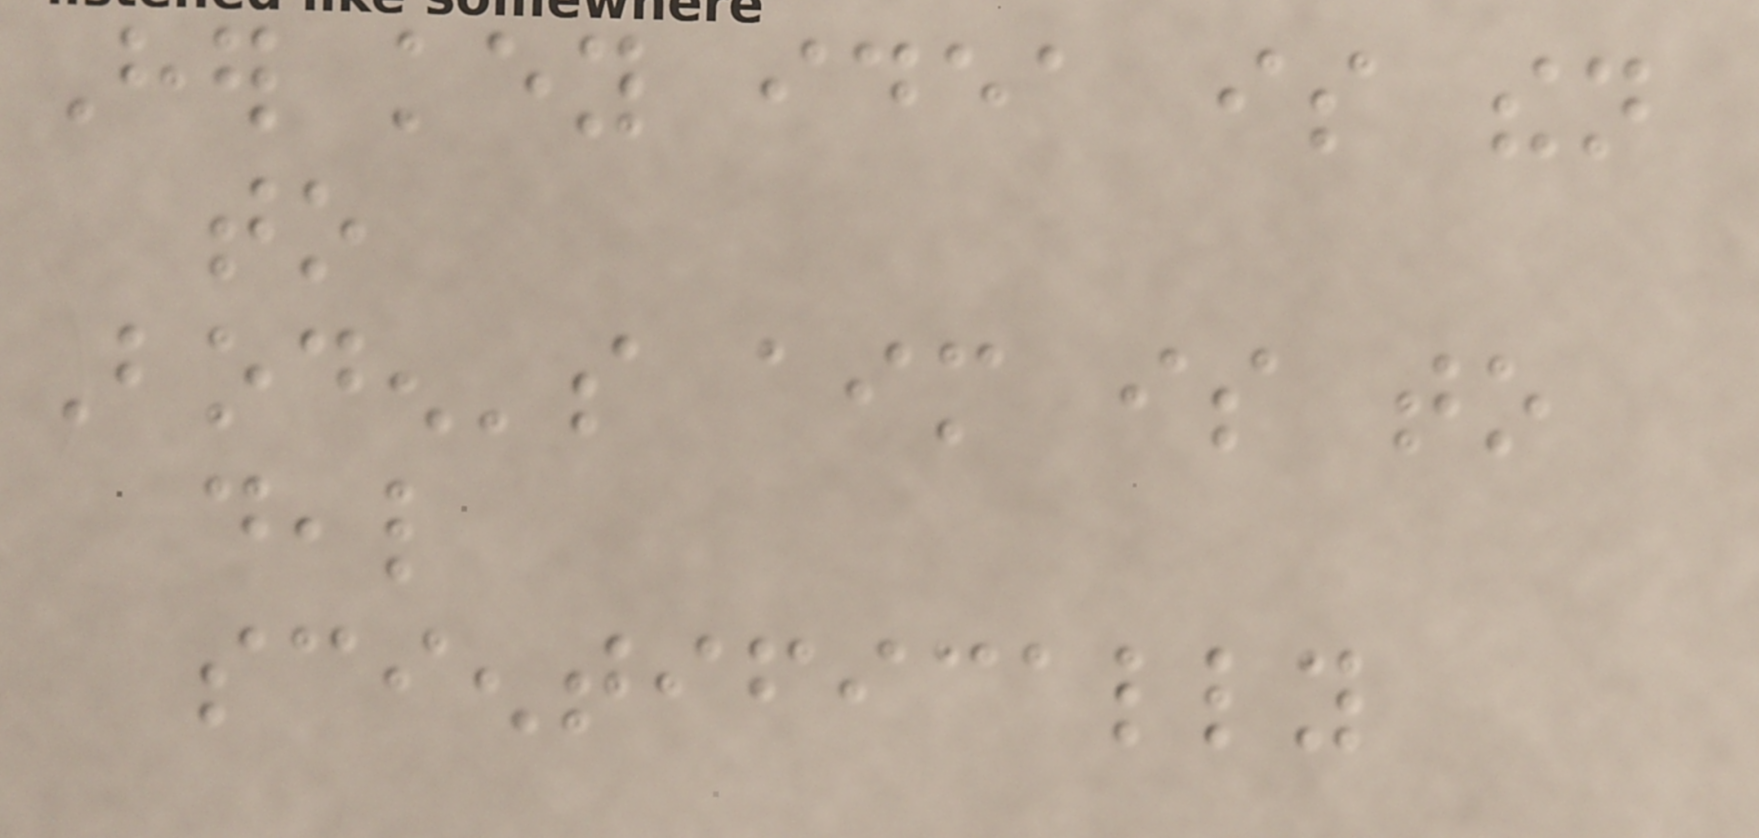Her key idea is then
to
Boden's aim is to
deal
scientifically
